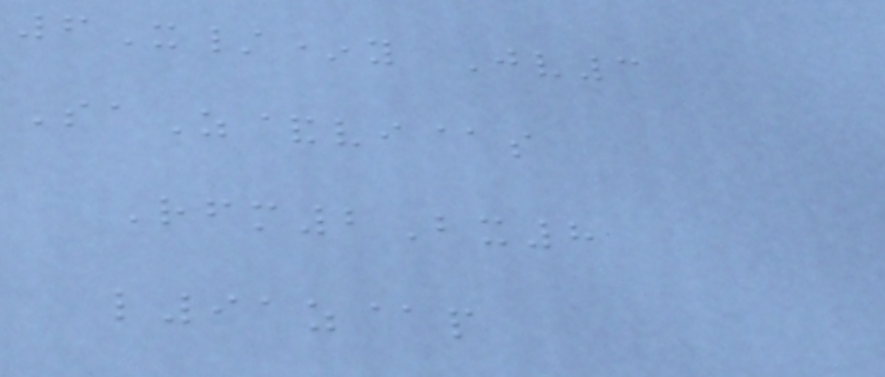6X/*y Jv3
SaZ&vi@s
Rfm2Bx8
l91z@p
